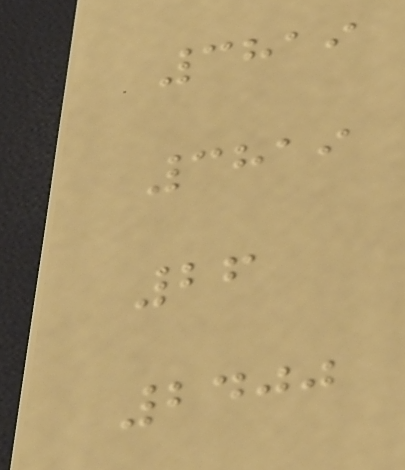3819
3819
26
2400
